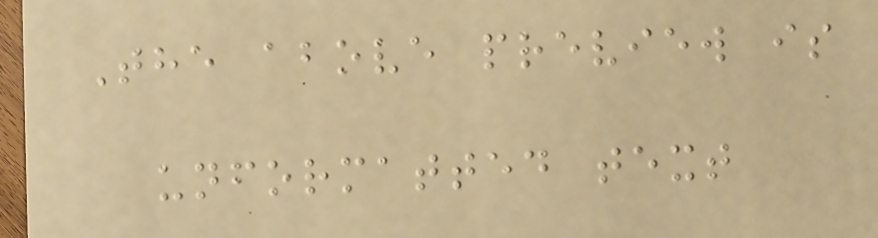The above preview is
unformatted text
